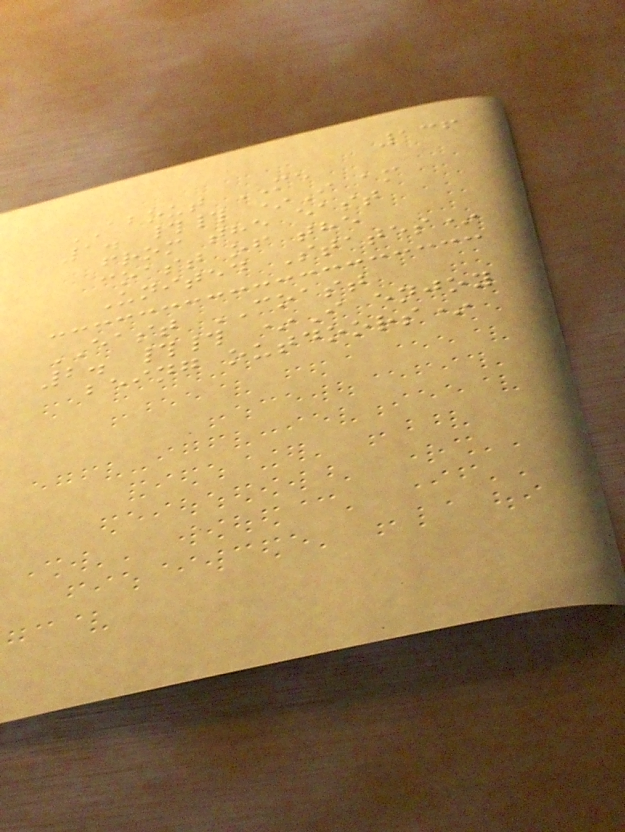136
ABOUT ME
1. ## *I am
from the east
coast of the
United States*
EAST COAST
2. ## *I enjoy
being outdoors*
